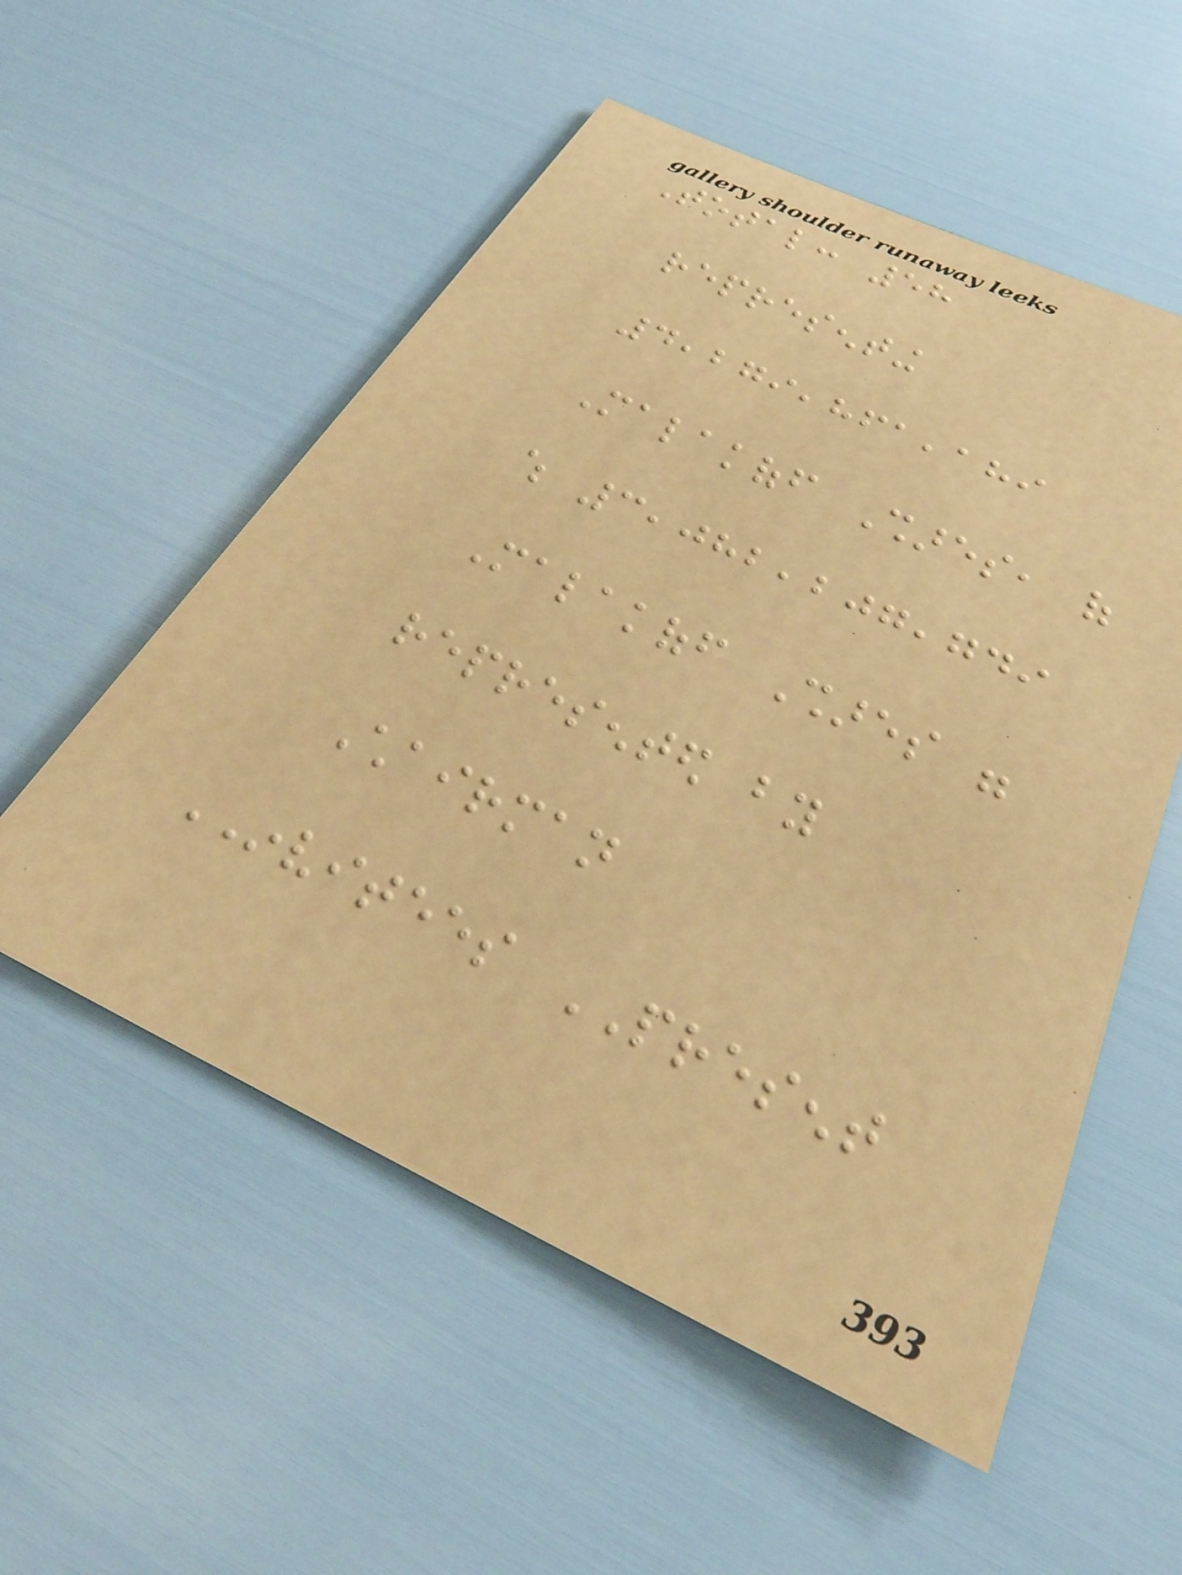Total: 58
representing
4,279,861,189
Malakoff Shares, of
which 3,082,207,749
Malakoff Shares were
represented by
Chairman
INVITEES PRESENT
